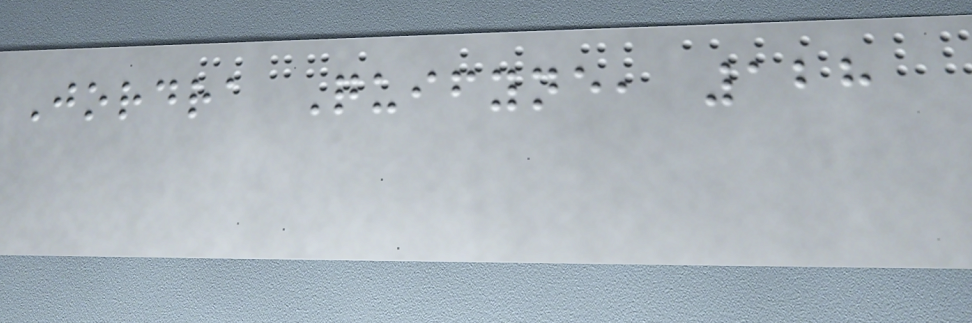Jordra Quifyne, 128
